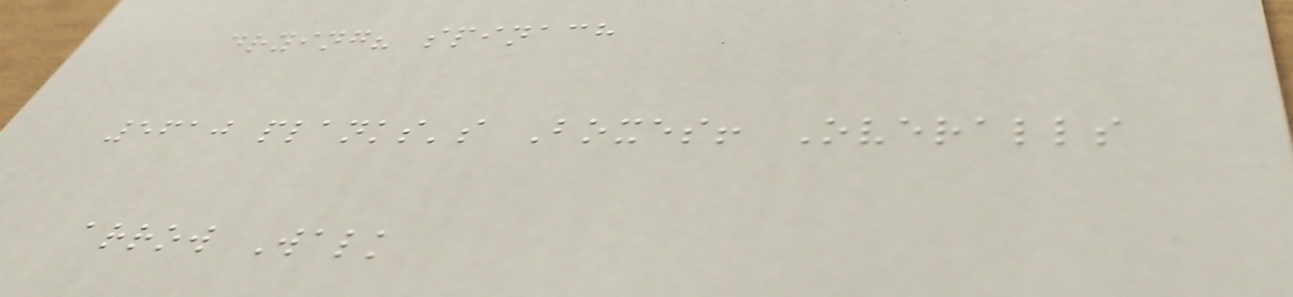drying? spinach
5610 planks's Boxes! Overalls
arrow Walk
